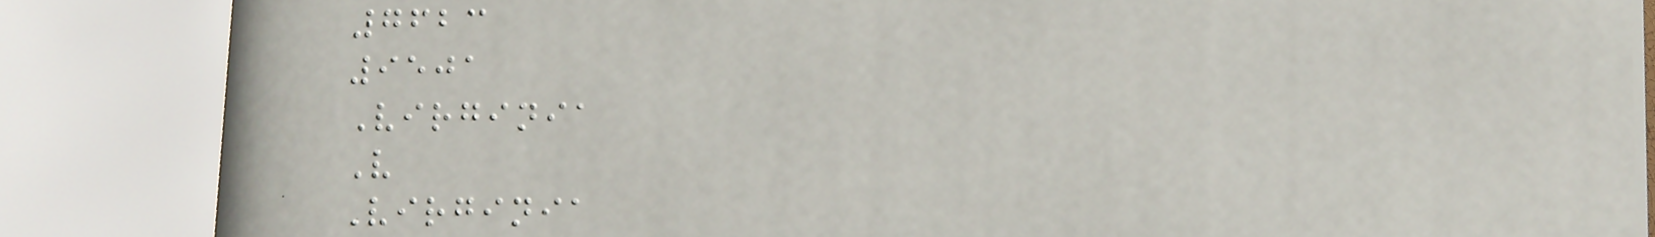7623
9501
Virginia
V
Virginia
